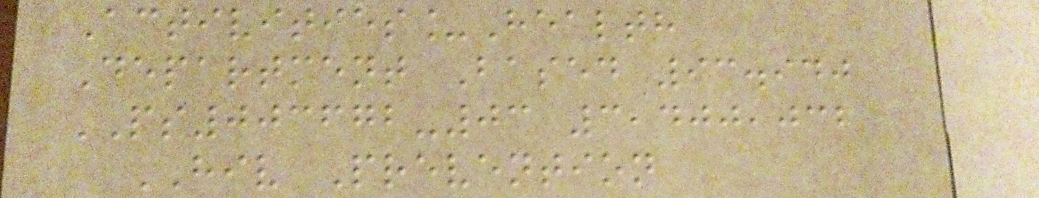Activities_Health
Department Based 93.940
PS003672-03 3,400,032
HIV Prevention
